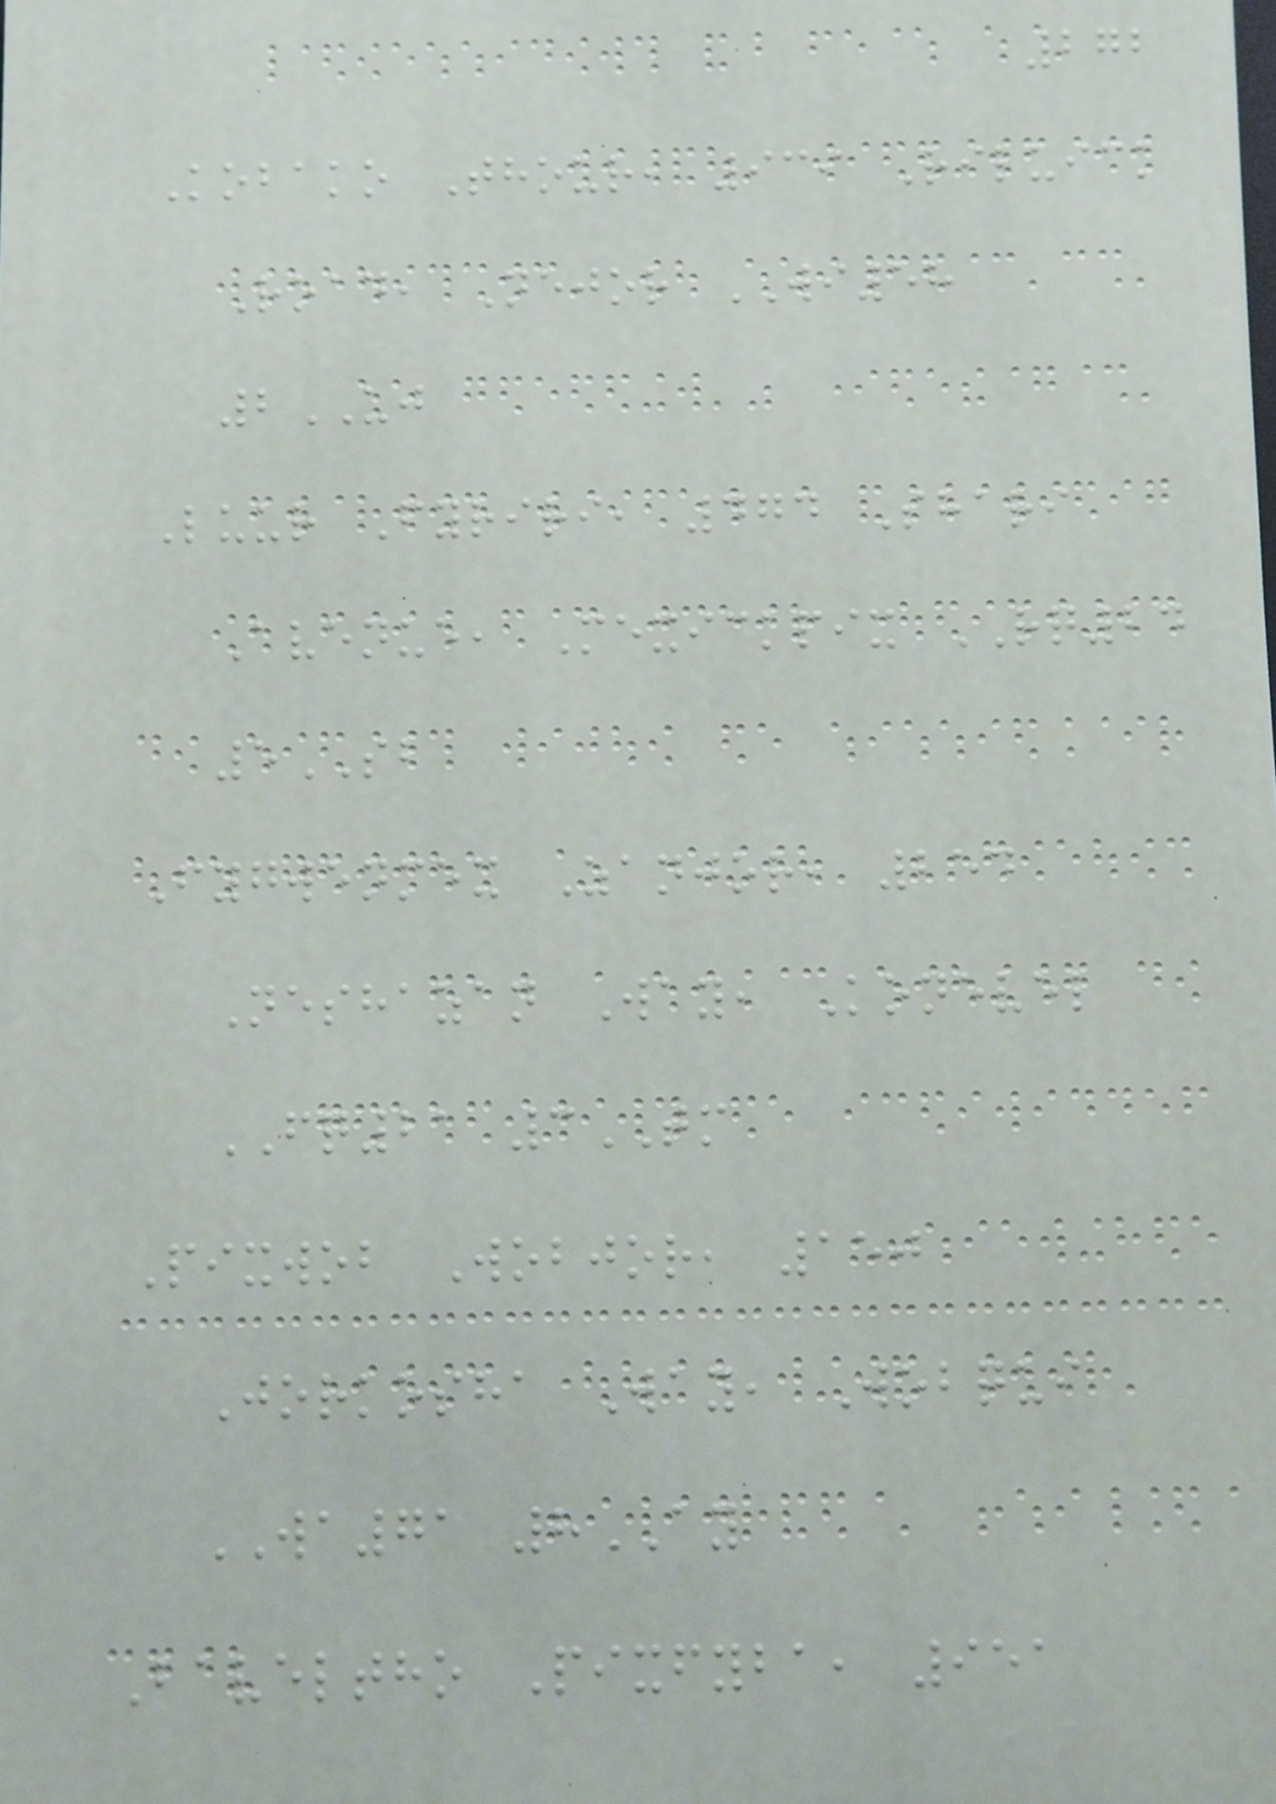272
Kobako Thour, 939 Riluick
Road, Nejor WI58
2UJ
Luur Fyriri, 474 Shari
Avenue, Mexickpix RQ24
5SB
Fygwenmex Zanjor, 254
Neshazan Way, Konevel
FQ21 3TM
Pixwob Wobjor, 150
Jorkosha Way, Wobqui
WA71 8AY
Baveltho Pixfyba, 951
